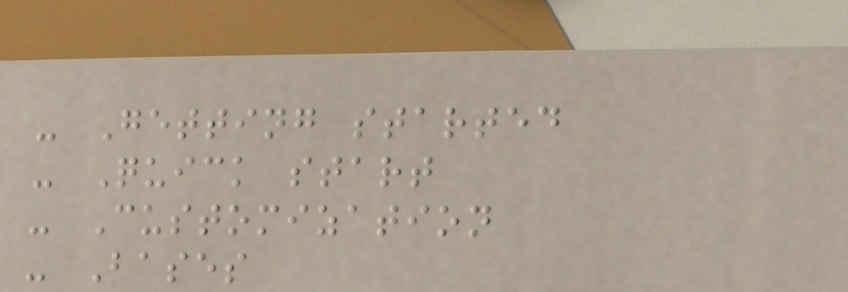- Getting started
- Quick start
- Customization
- Bases
